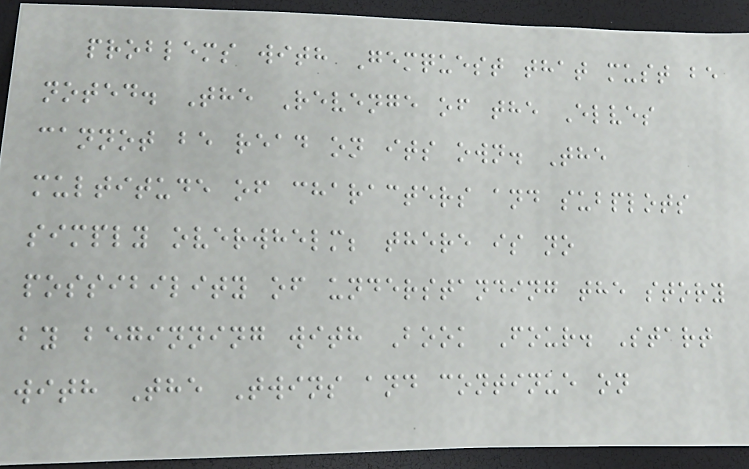problems with Gemquest that must be
noted. The Revenge of the Elves
cannot be read on its own. The
multitude of characters and subplots
simply overwhelm; there is no
possibility of understanding the story
by beginning with Book Four. Start
with The Twins and continue on
